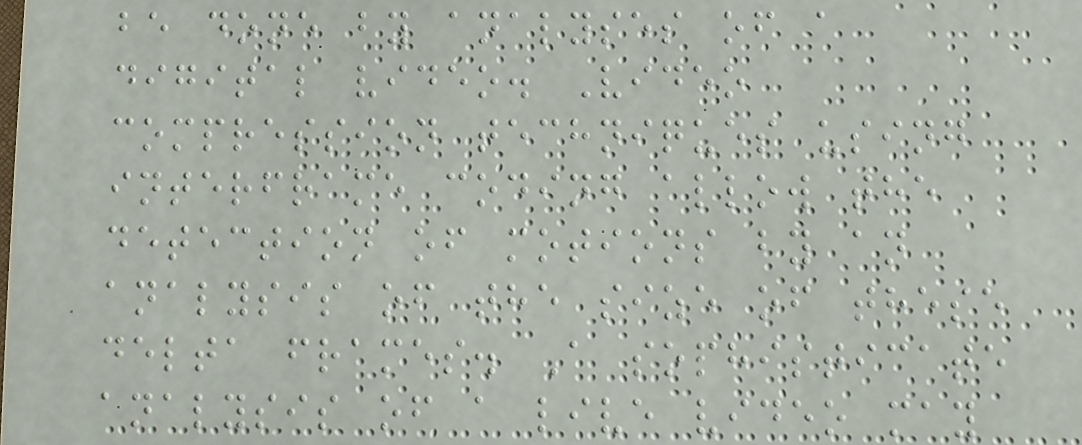be done by analyses of a
digital video. Video
compression techniques using
interframe coding allow the
detection of motions by an
analysis of the size of these
delta frames. A sophisticate
analysis of a live video may
